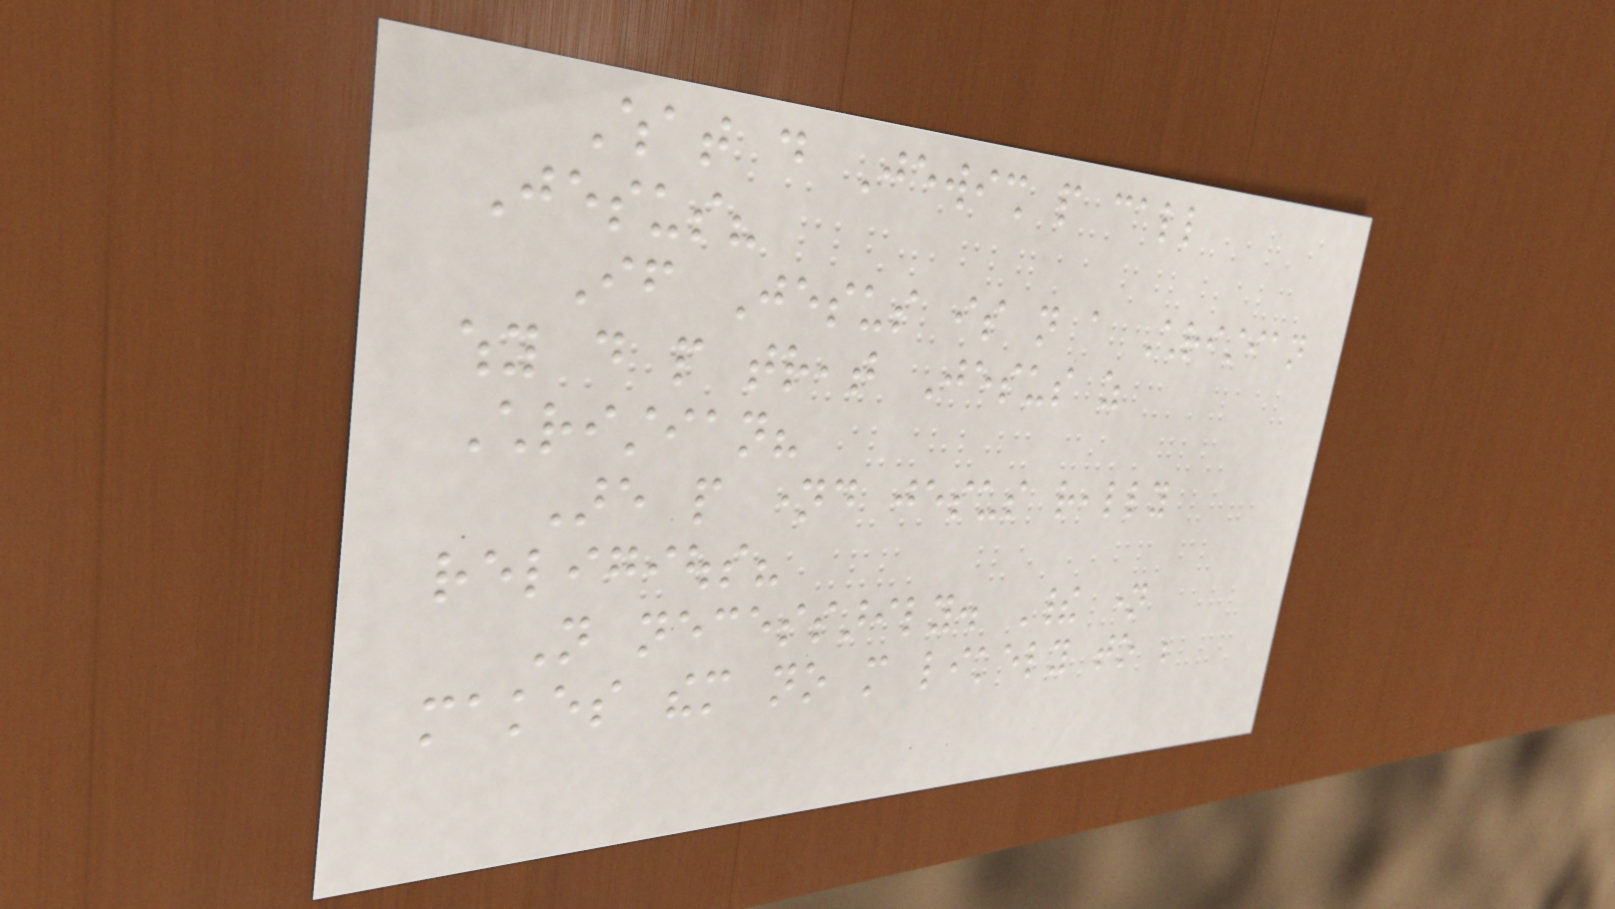What do Jewish people call
Jesus?
If Jesus is not a Christian
why do people treat Jesus as
Christian?
Are people named jesus really
religious?
Not necessarily. Their name
makes them no more likely to be
